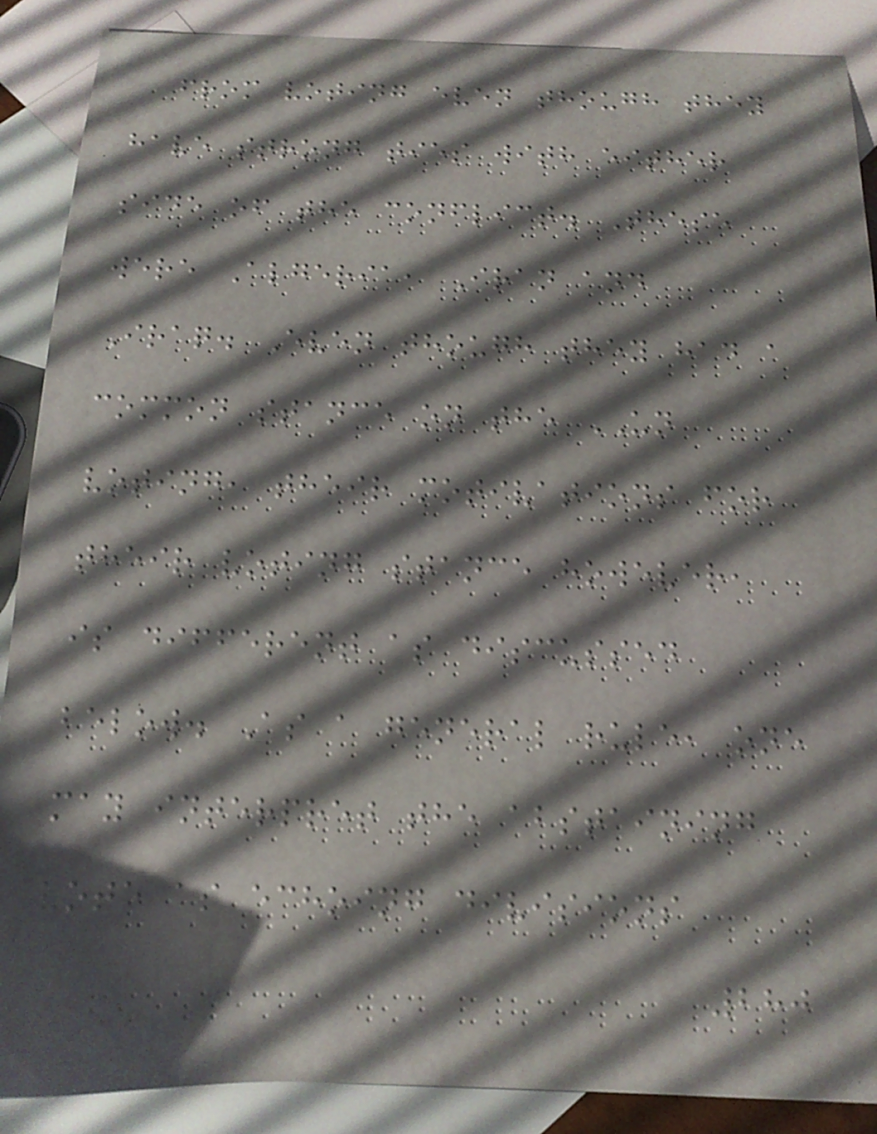from voting even though they
have strong ties with either
side of the conflict. These
were Algeria, Iran and
Iraq. Even though they had a
common stance on the UN
voting, their motivations for
their voting stance however,
is different as discussed
below. As a general rule, one
may interpret the abstaining
vote as echoing divisions
280
